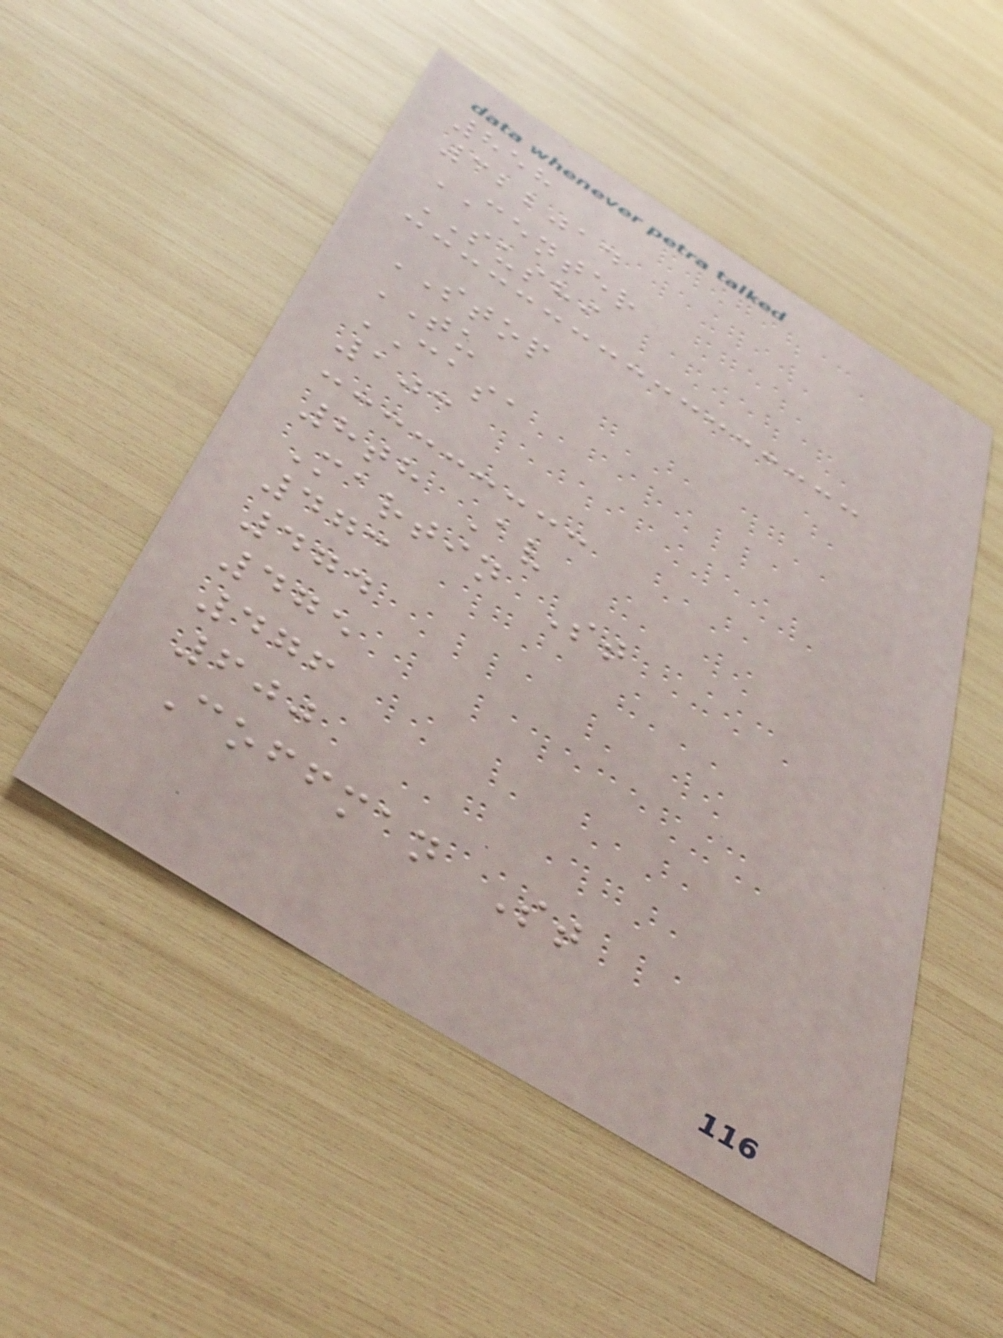858
322014
CENTER
SUSHI
STOP
TU
CASA
103
8th Av
Martin St
473
474
475
476
600
Coffman St
